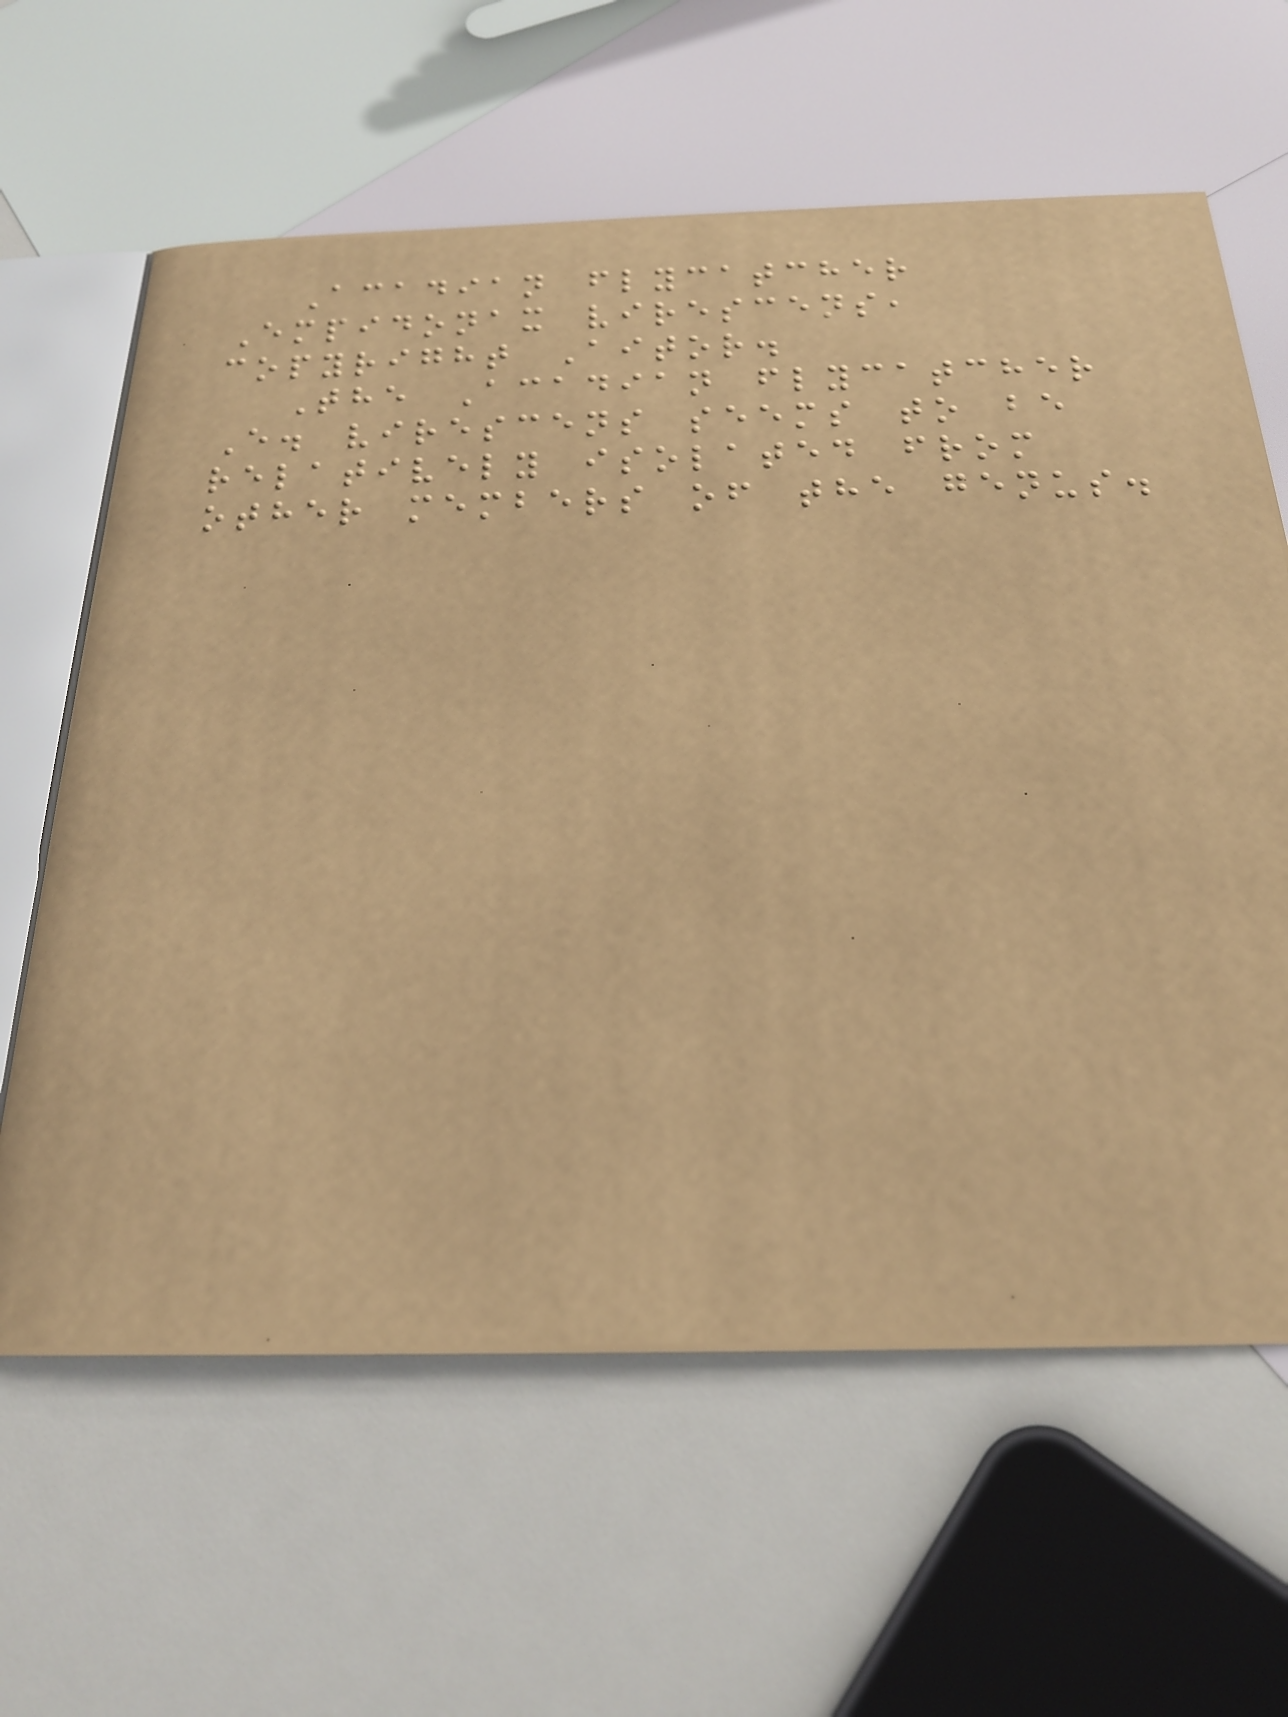Acadian flycatcher
Empidonax virescens,
copyright Aitor.
The Acadian flycatcher
E. virescens seems to be
relatively isolated from
other members of the genus.
